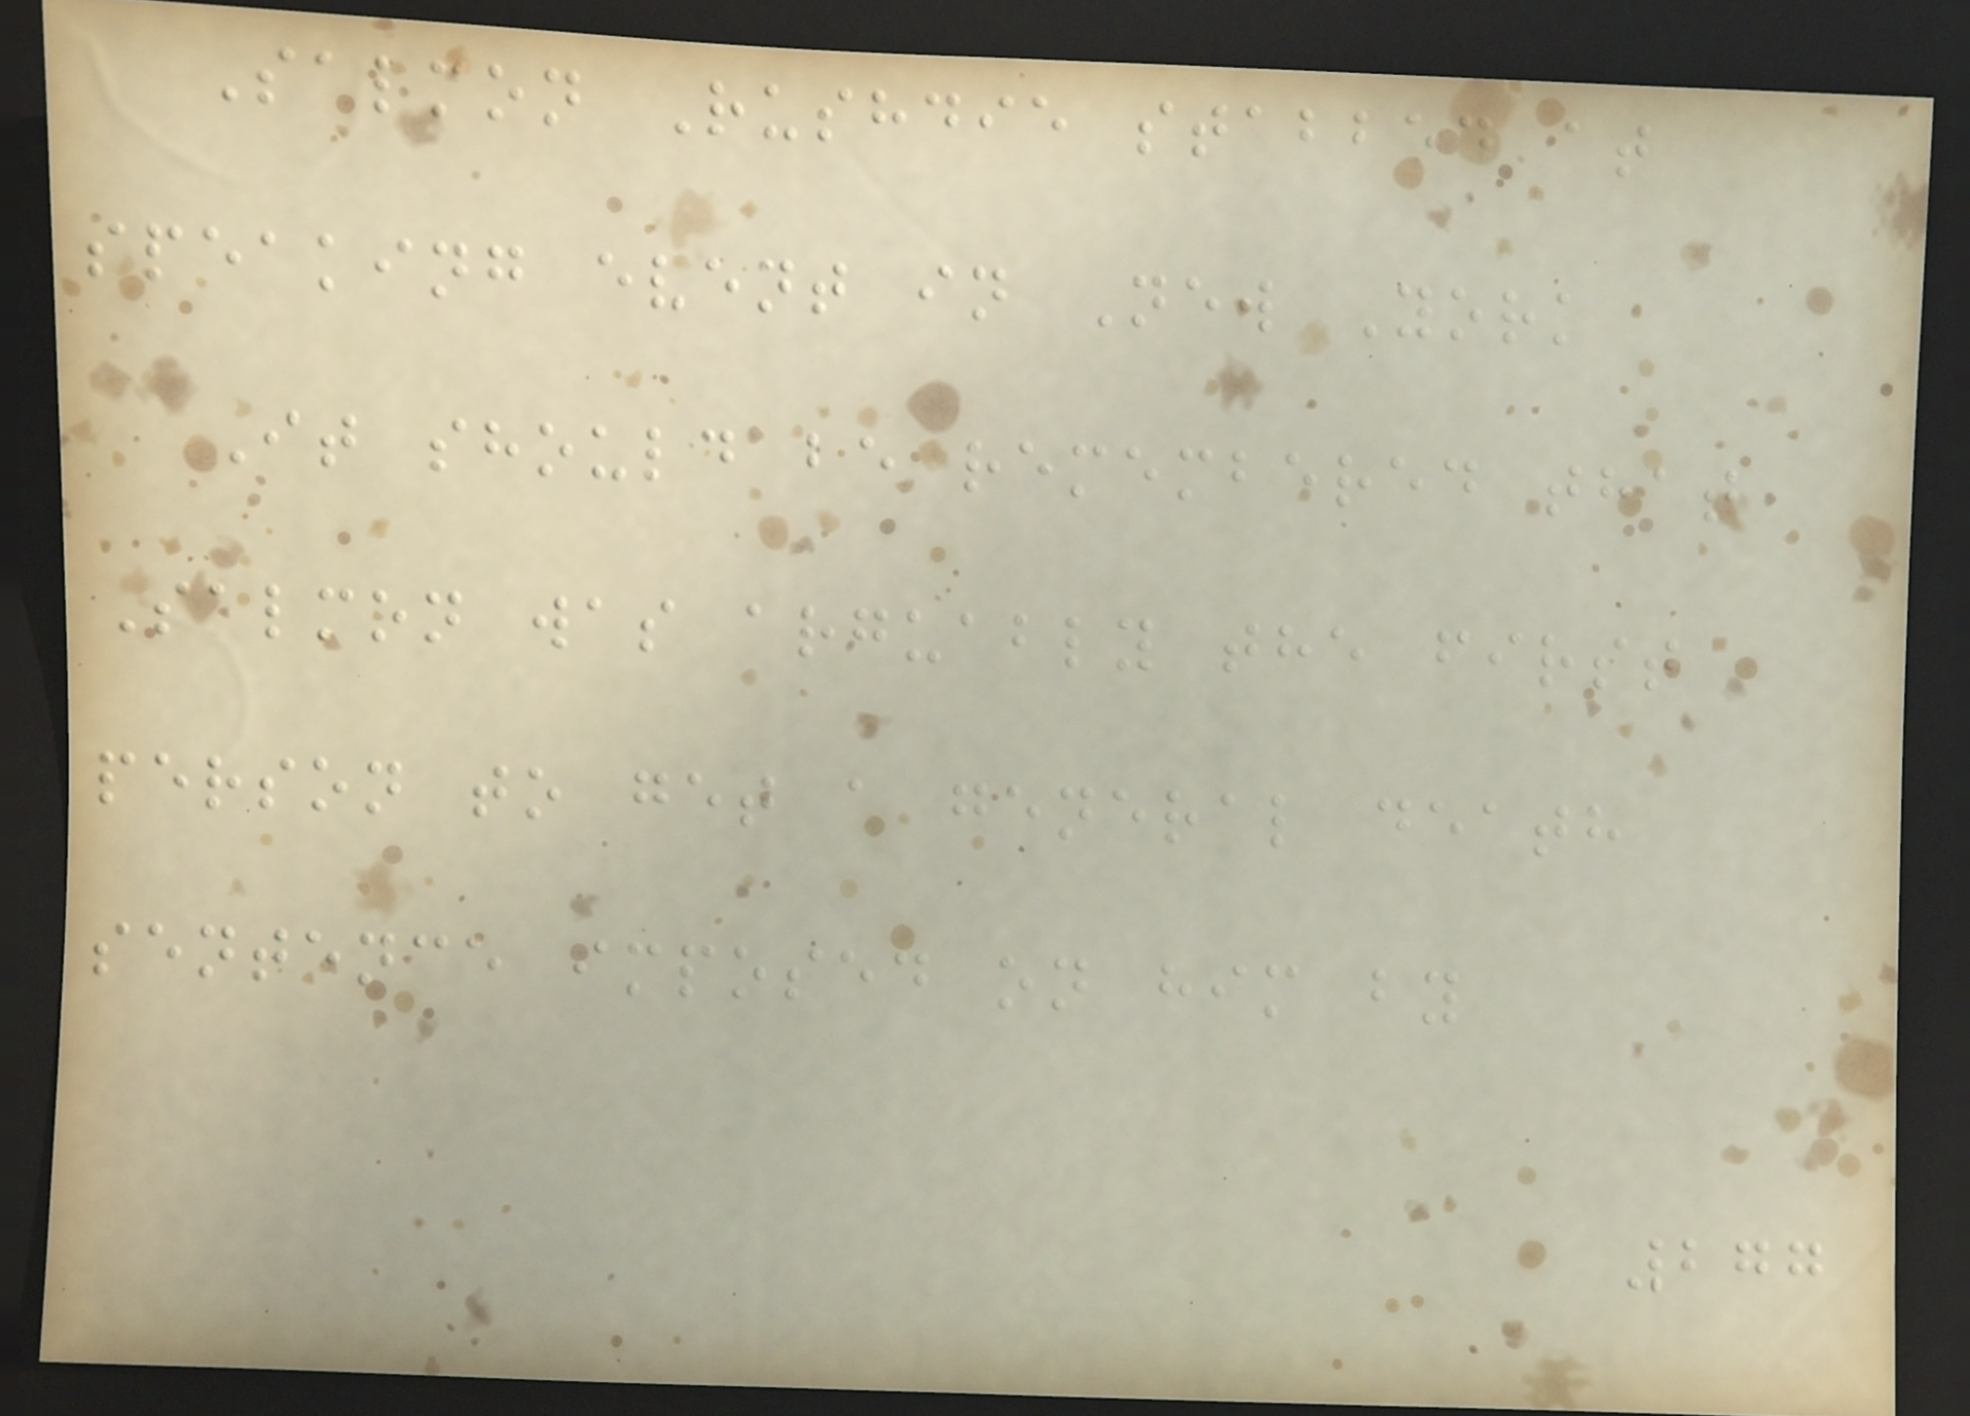Salmon Rushdie stabbed at
speaking event in New York
It should be remembered that
Salmon was arguably the first
person to get a general death
sentence imposed on him by
277
